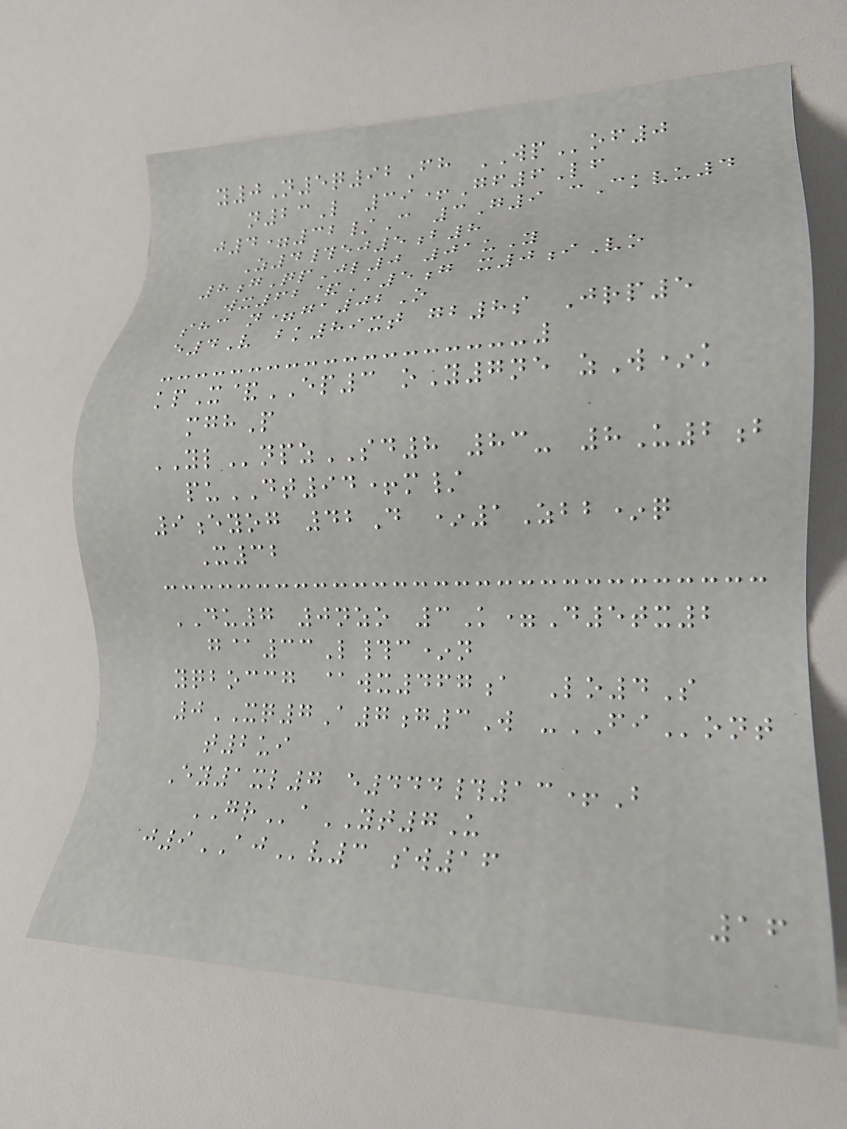y0N5q92Fh WPof0
n23L 39+Gf6Lf
j4=32/C 3G9 cCkvu4
Z4#ej5b8
8gQpJl0 01uY
wx62&A5g x0iVo
shc n=ga02O
e4V bk89xt gb8s Jrp5
kpX&EP3 oY7ne zW*k
mghP
YLnpzSD8 83- 8U2b
puDT94+m/
9eyog 42D *1Zbb*q
X32
DU7 0nzo 3K=D5tx2
g@33L#c*n
yqboccg @wx467a Lo4S
0XQ7A7g3W -FIont
t2ui
Ey1xl7 e444#13+B
GRaYT7U
j9AJv3 sw16
16
